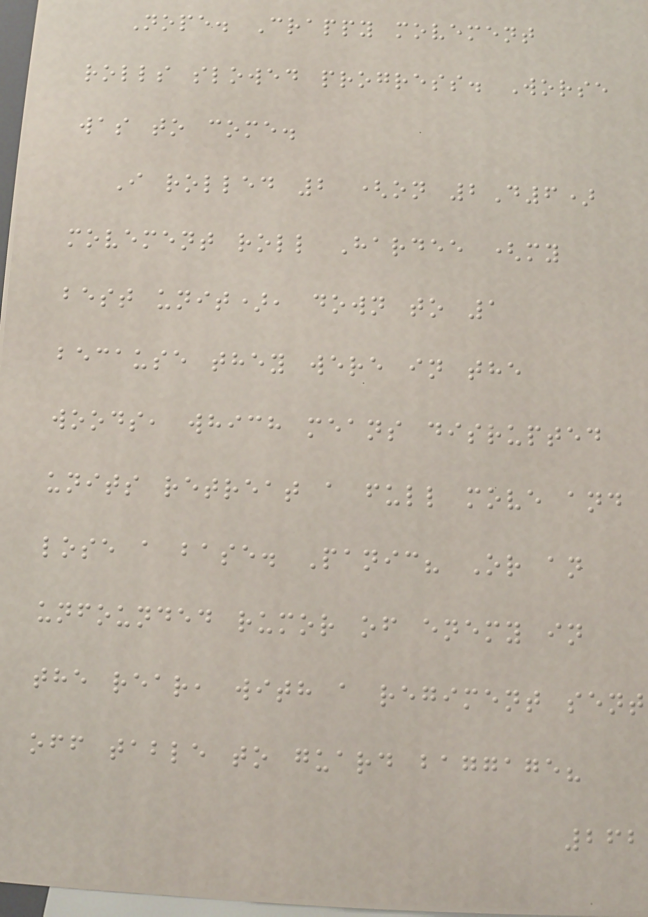Nope. Crappy movement
rolls slowed progress. Worse
was to come.
I rolled 2 (on 2D6)
movement roll Hardee (my
best unit), down to 1
because they were in the
woods, which means disrupted
units retreat a full move and
lose a base. Panic? Or an
unfounded rumor of enemy in
the rear, with a regiment sent
off table to guard baggage?
262
